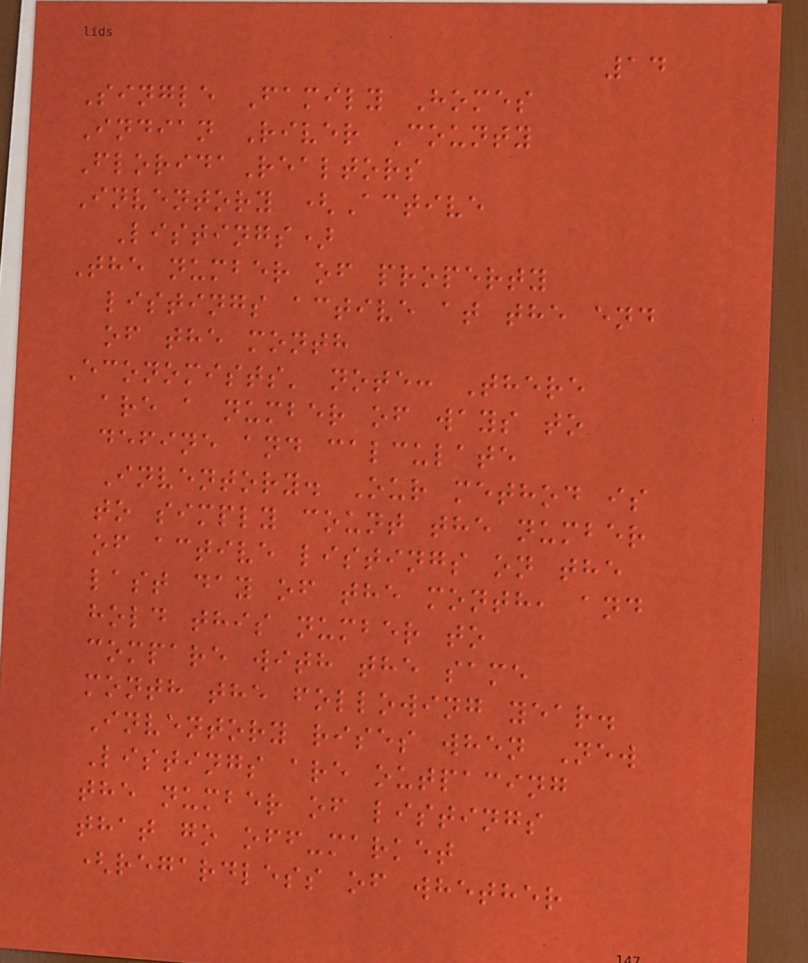14
Single Family Homes
Indian River County
FloridaRealtors
Inventory (Active
Listings)
The number of property
listings active at the end
of the month
Economists' note: There
are a number of ways to
define and calculate
Inventory. Our method is
to simply count the number
of active listings on the
last day of the month, and
hold this number to
compare with the same
month the following year.
Inventory rises when New
Listings are outpacing
the number of listings
that go off-market
(regardless of whether
